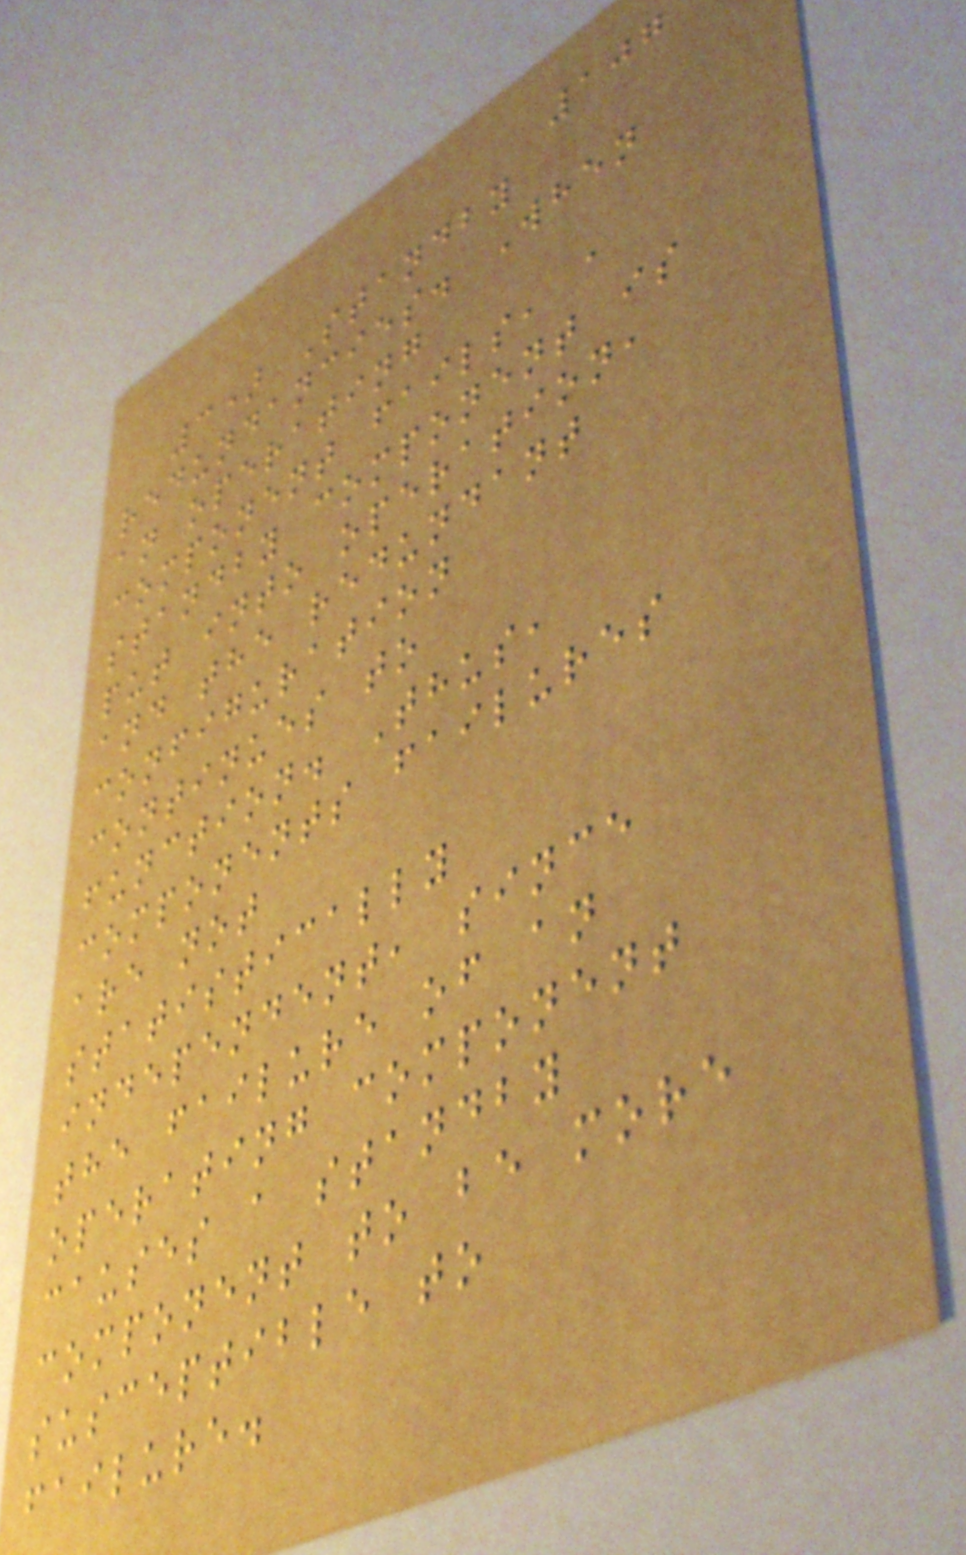107
3) Standby
redundancies. When
an operating
component fails, a
standby component is
put into operation,
and the redundant
configuration
continues to
function. Thus,
components failures
are not
statistically
independent, since
the failure of an
operating component
causes a standby
component to be more
susceptible to
failure.
